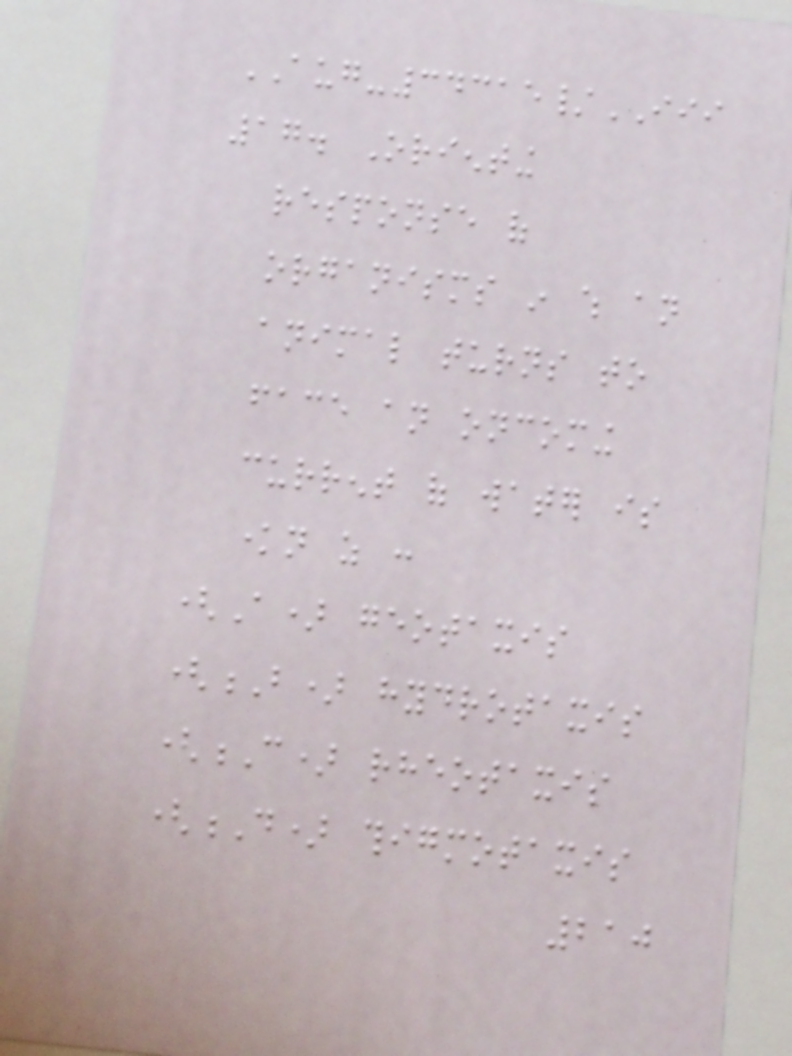AUG-34315/III
17. Orienting
response of
organisms in which an
animal turns to
face an oncoming
current of water is
known as :
(A) geotaxis
(B) hydrotaxis
(C) rheotaxis
(D) thigmotaxis
210
